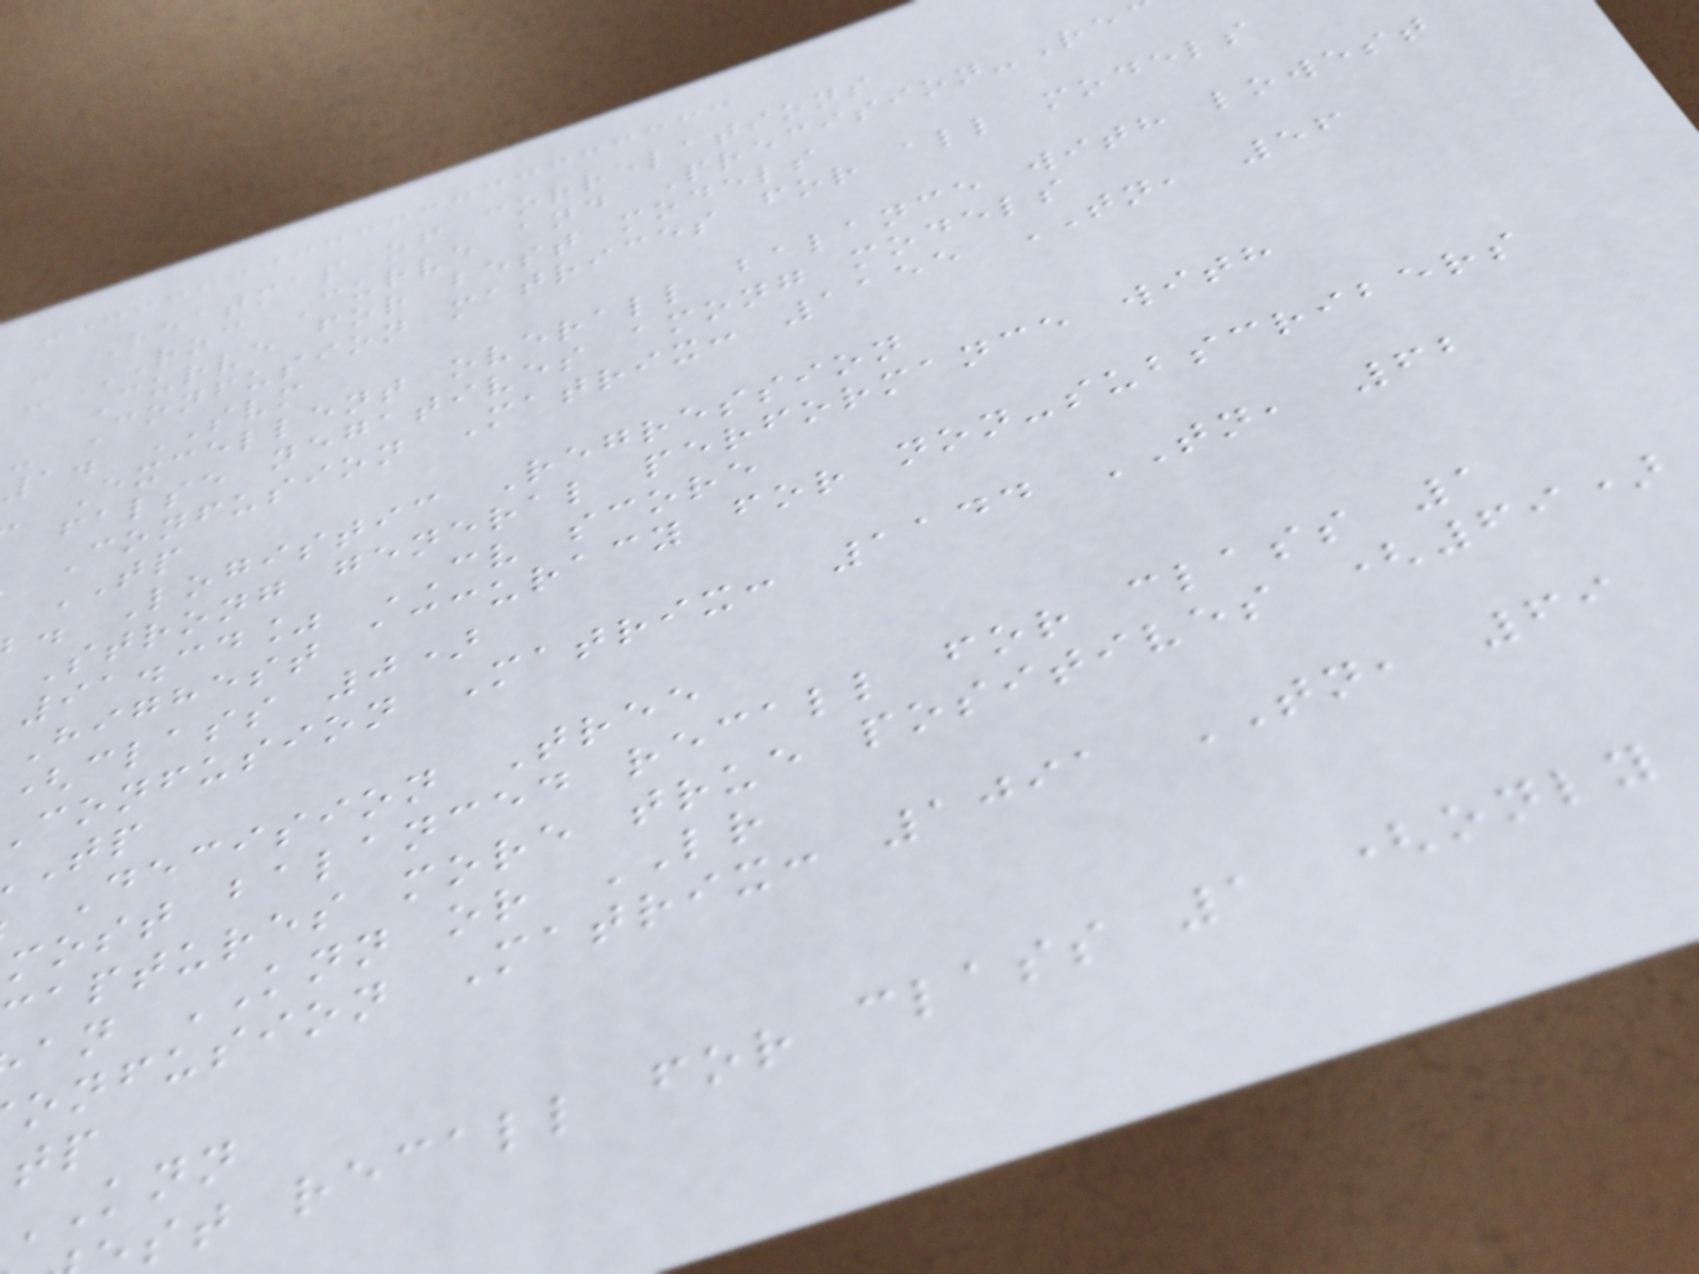- Heatmap of correlations
- ROC Curve and Precision-Re
Curve for best models
- Confusion matrices for all models
1. SVM
Excellent overall balance with lowest
false negatives among models
Confusion Matrix: 1155 TN, 56
TP
. Logistic Regression
Strong general performance with
91.34% CV score
Highest accuracy for non-subscribers
(class 0)
confusion Matrix: 1144 TN, 62
Decision Tree
most balanced recall for class 1
aptures more true positives (69)
an KNN or LR
onfusion Matrix: 1091 TN, 69
KNN
st recall for class 1 (only
